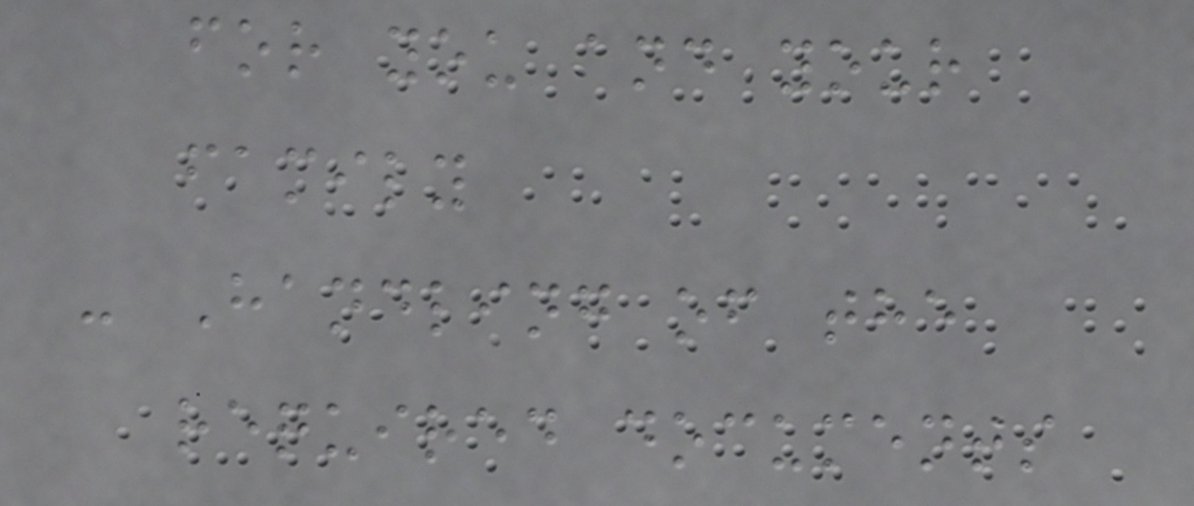for you and your
family
- Handling of the
required documents
